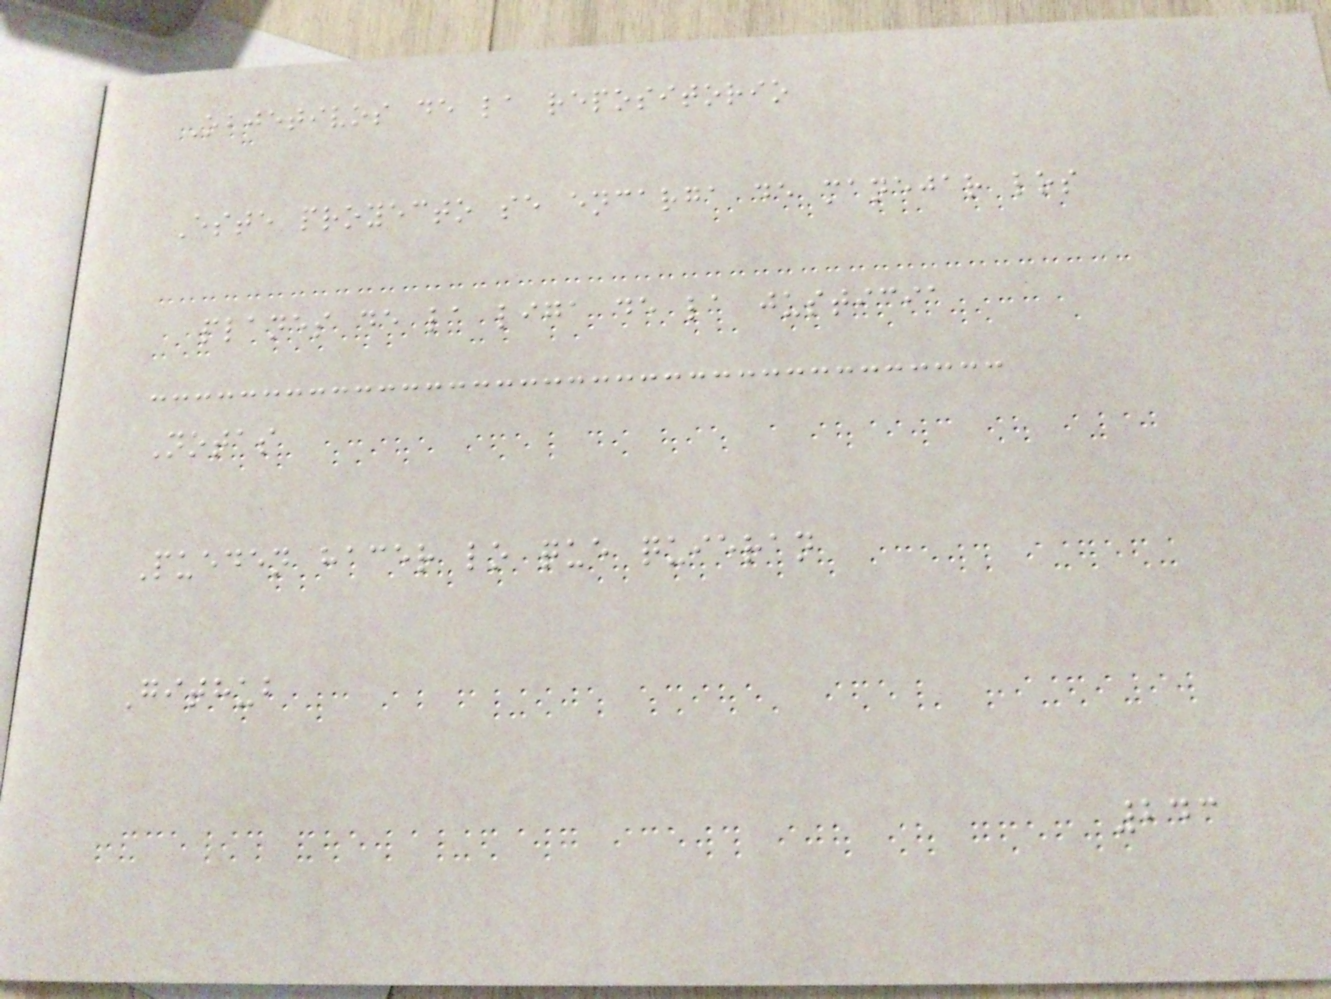Objetivos de la repositorio
Este proyecto se encarga de manejar los
planes de la liga de la justicia
Notas
Pueden hacer lo que quieran
Github
243
